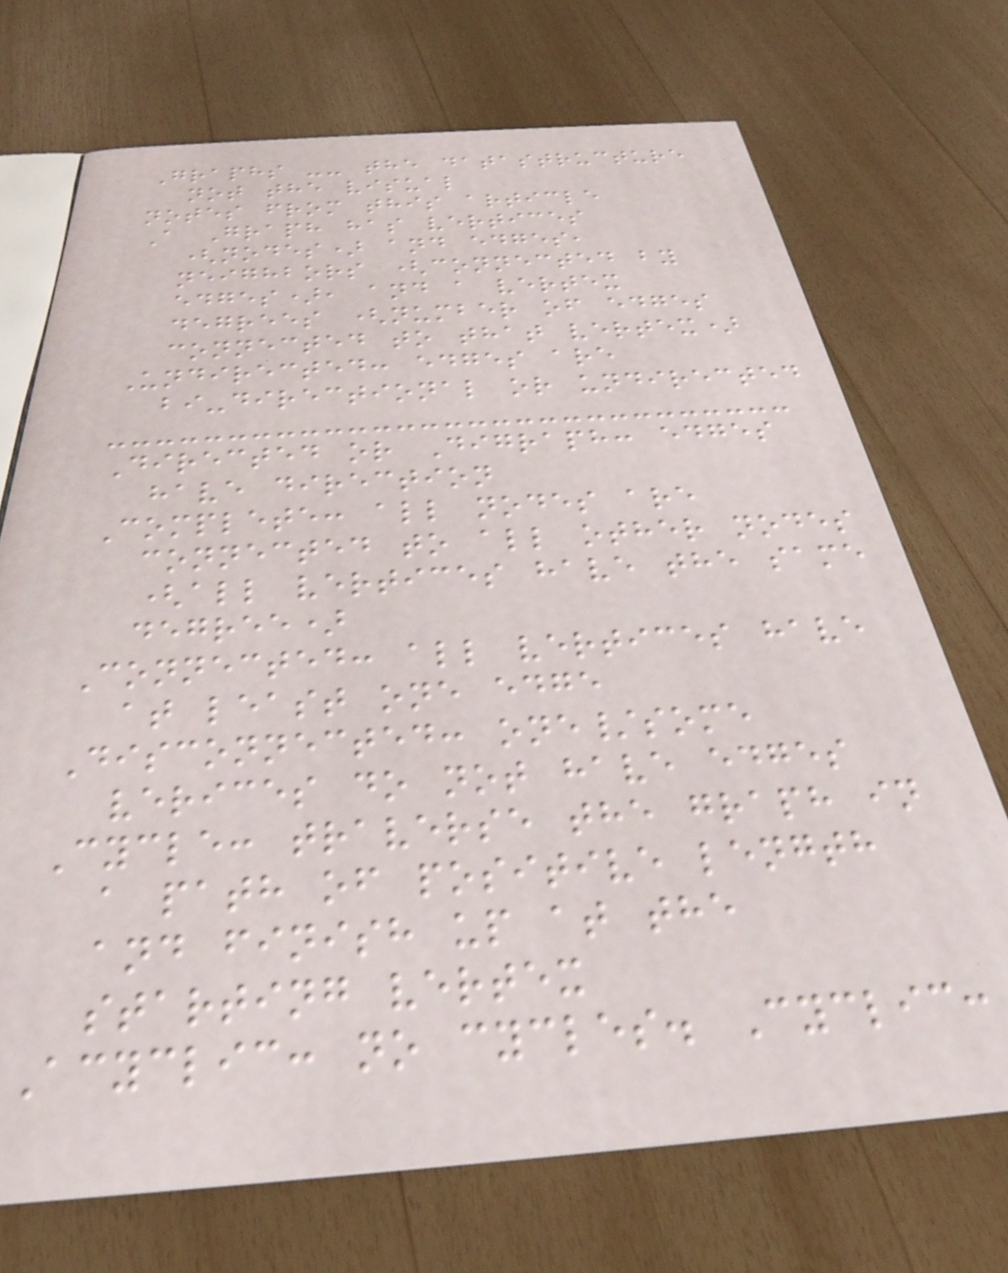Graphs -- the datastructure
not the visual
notes from this article
A Graph has vertices
(nodes) and edges,
neighbors (connected by
edges), and a vertex
degrees (number of edges
connected to that vertex)
Undirected: edges are
bi-directional or undirected
Directed or Digraph: edges
have direction
Complete: all nodes are
connected to all other nodes
(all vertices have the same
degree)
Connected: all vertices have
at least one edge
Disconnected: one/some
verices do not have edges
Cycle: traverse the graph in
a path of positive length
and finish up at the
starting vertex
Acyclic: no cycles. Cyclic:
